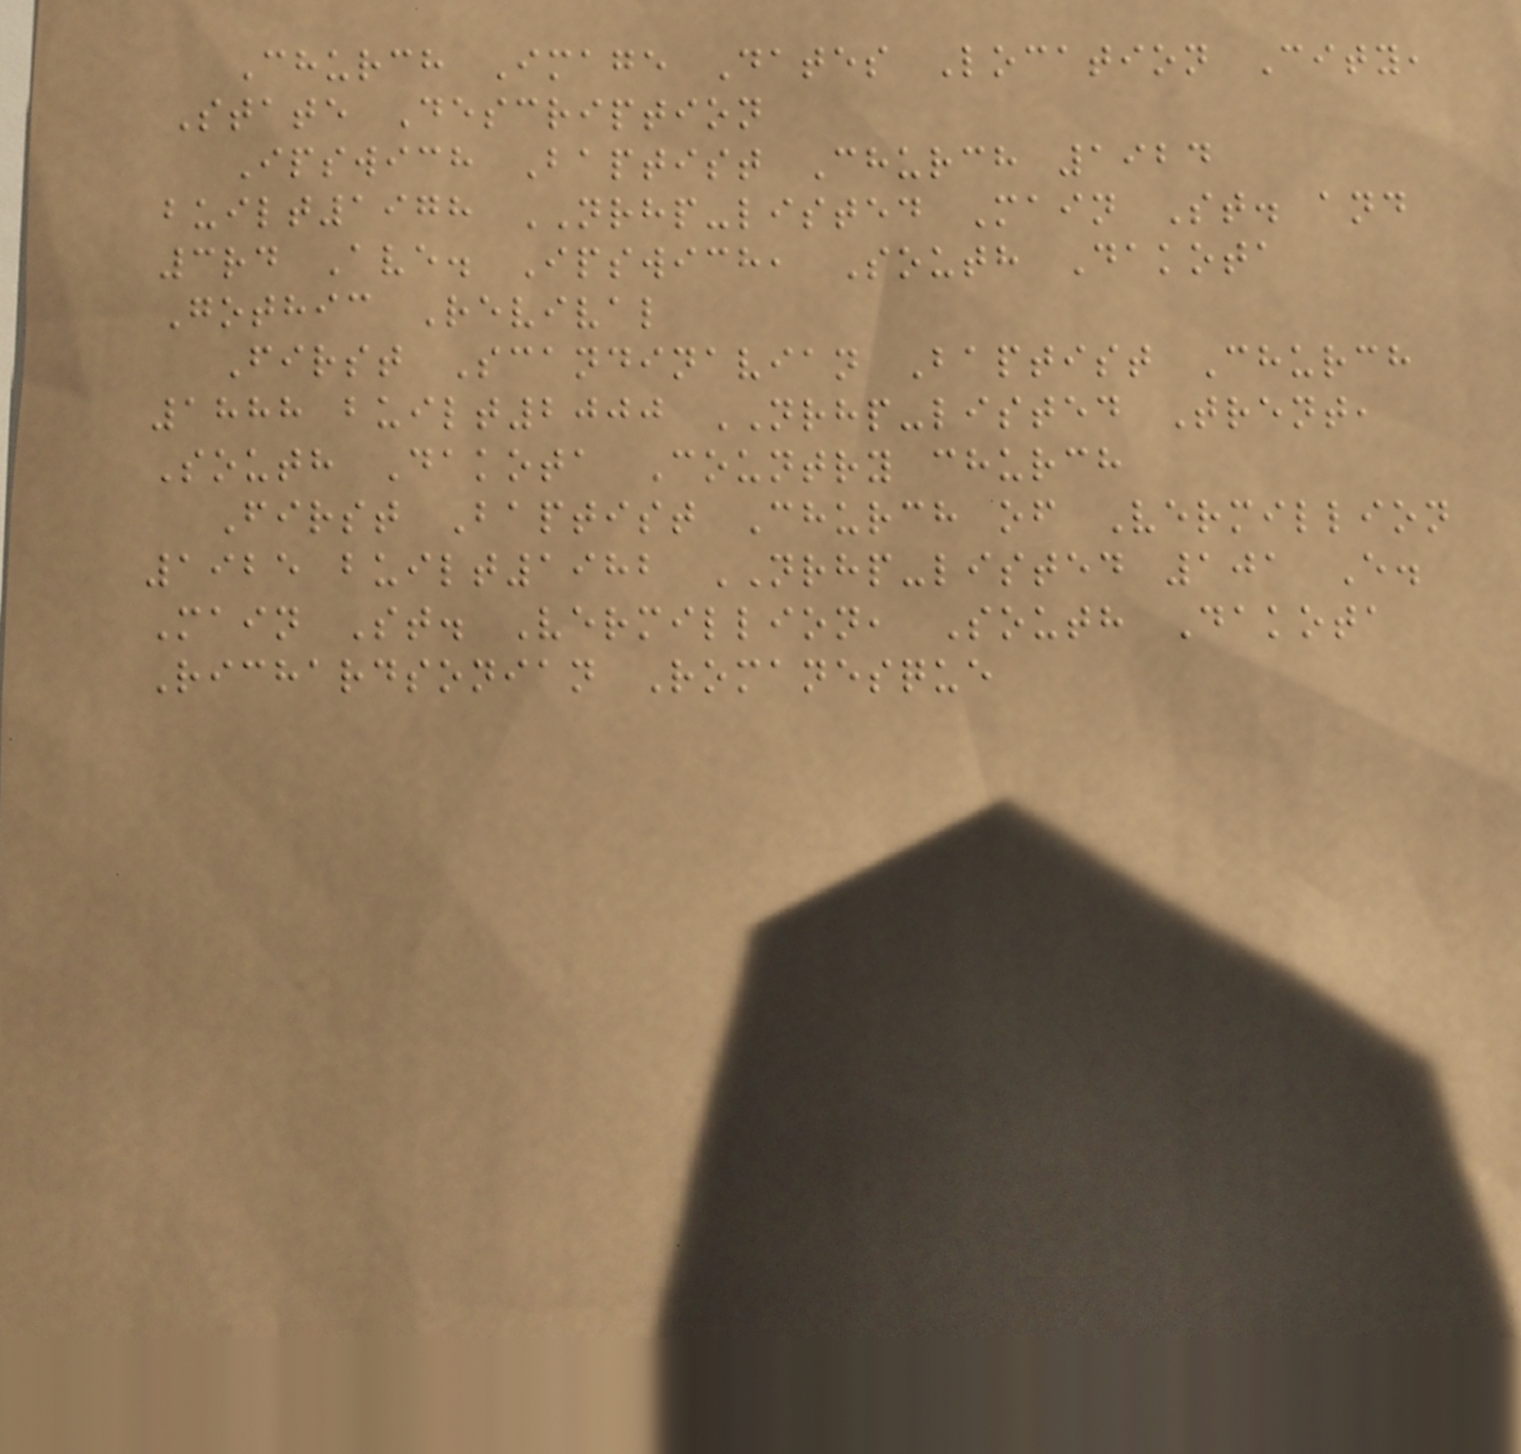Church Image Dates Location City,
State Description
Ipswich Baptist Church 1924
built1978 NRHP-listed Main St. and
3rd Ave. Ipswich, South Dakota
Gothic Revival
First Scandinavian Baptist Church
1888 built2000 NRHP-listed Trent,
South Dakota Country church
First Baptist Church of Vermillion
1925 built1982 NRHP-listed 101 E.
Main St. Vermillion, South Dakota
Richardsonian Romanesque
